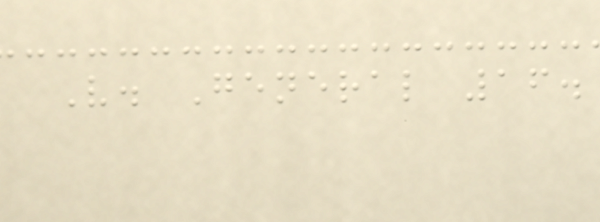V. General 16.
